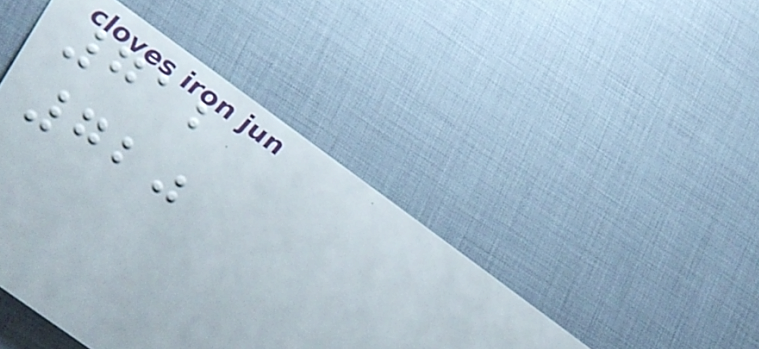712
720
